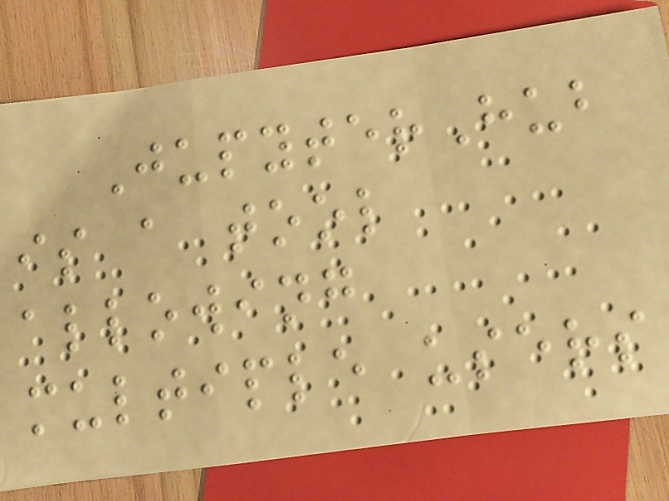JupyterHub
is a tool
allowing
multiple users
